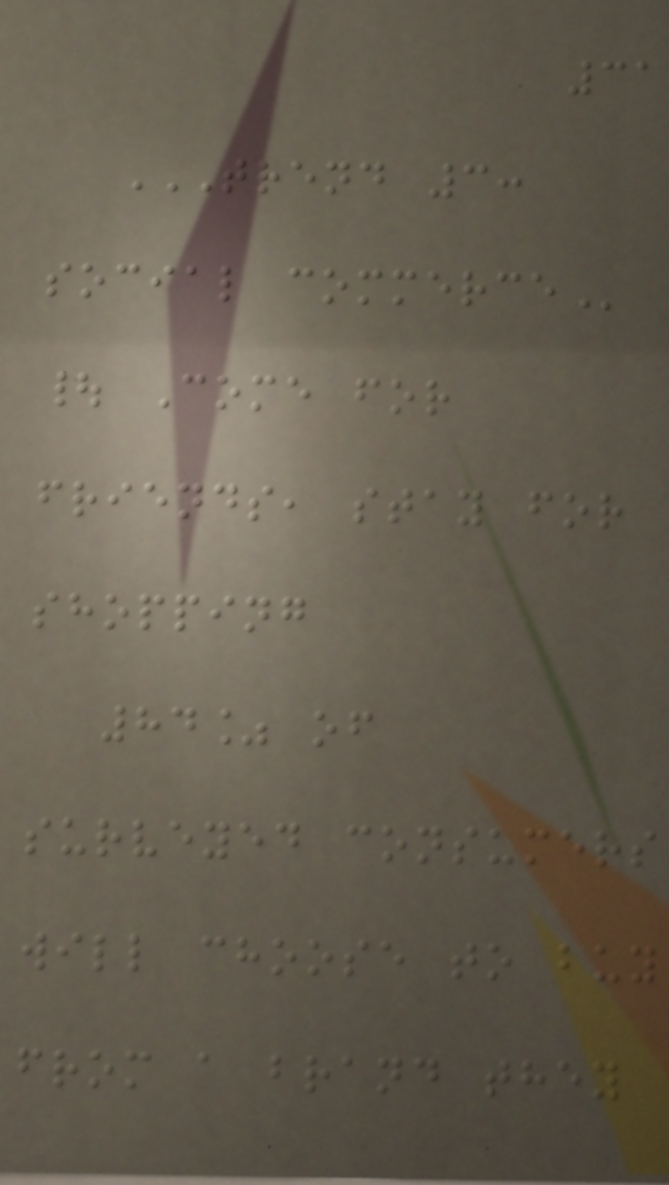31
TREND 3:
SOCIAL COMMERCE
| Come for
friends, stay for
shopping
84% of
surveyed consumers
will choose to buy
from a brand they
